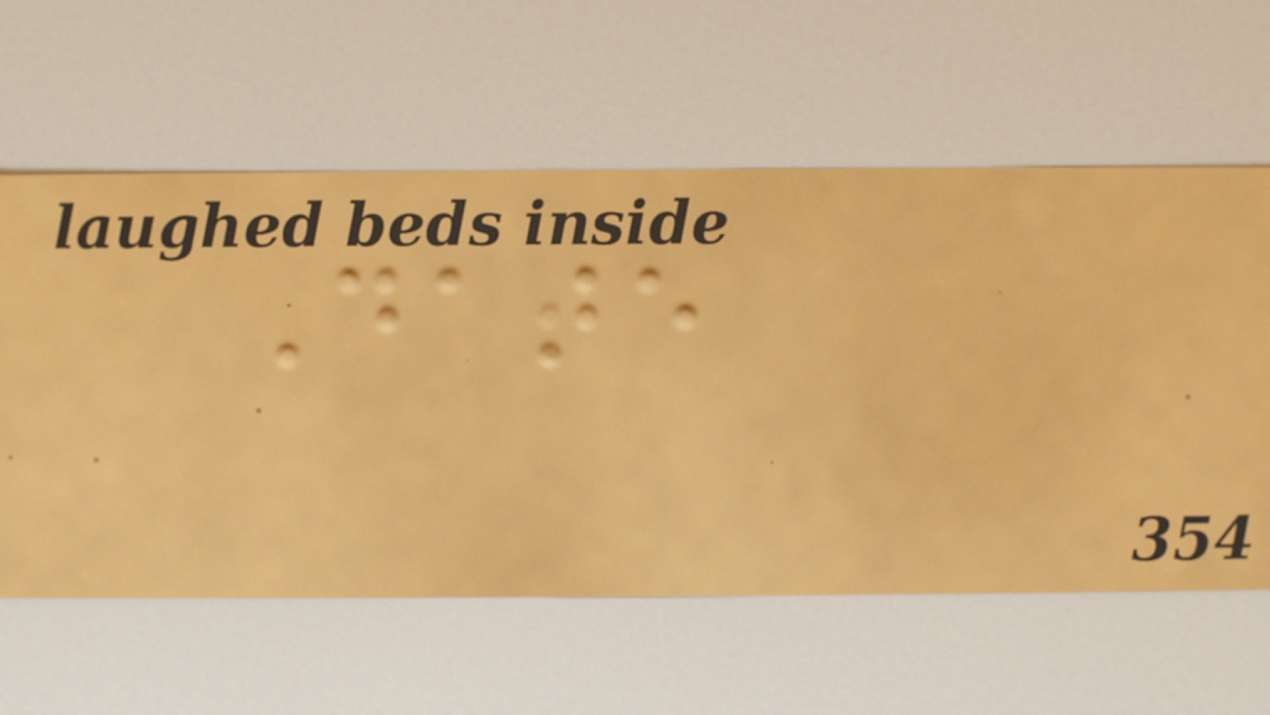Date
